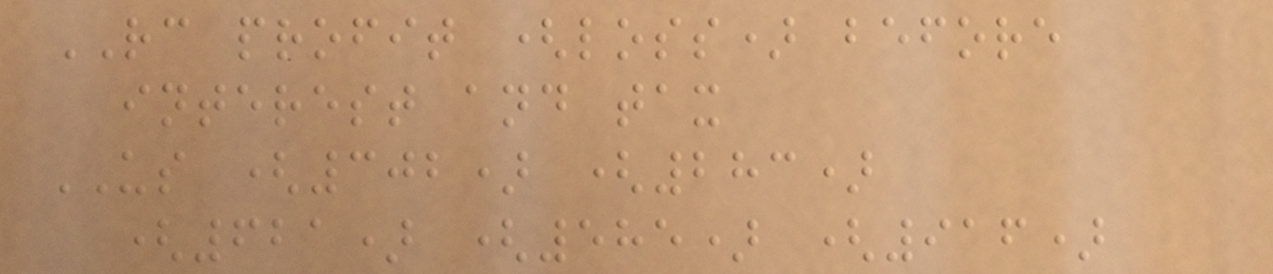RC profit (loss) before
interest and tax
US (302) (283)
(621) (585) (916)
